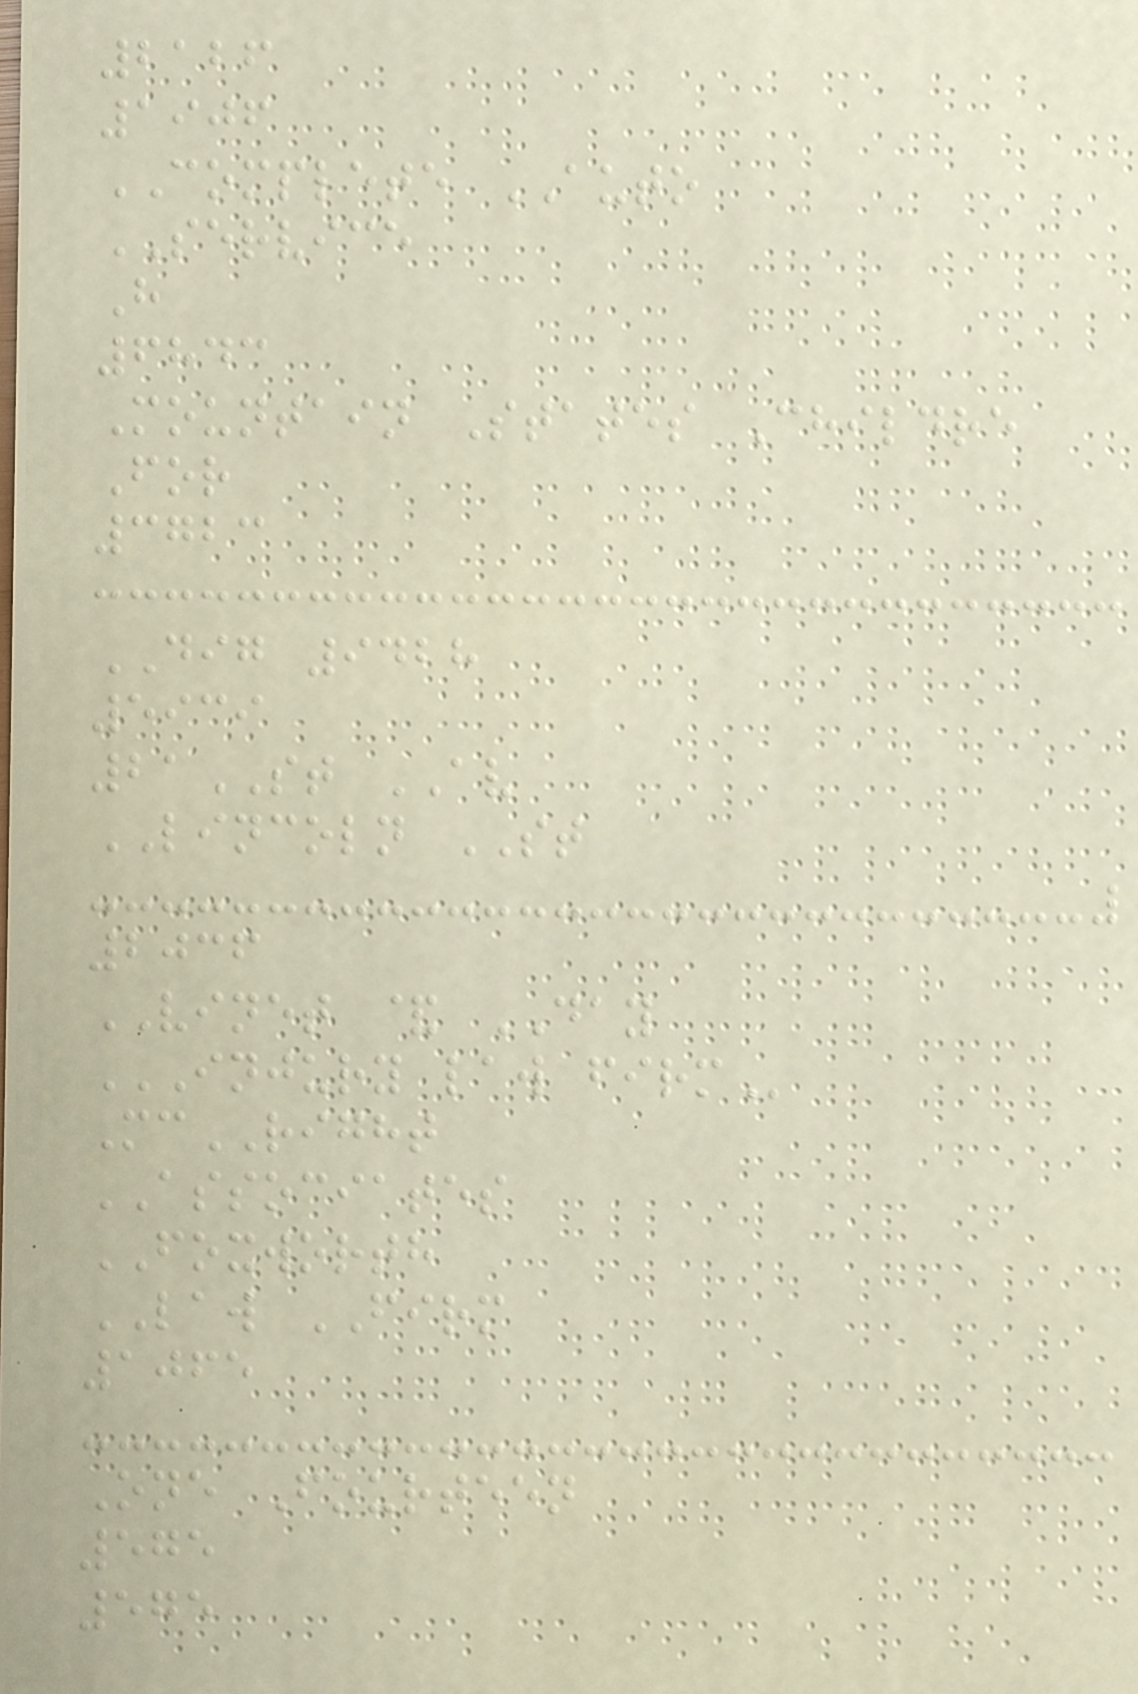2126
1906
COMPLETE AUTO
SERVICE
H
6843
Mountain States Childre
For
3723
DIG 9428
5939
21ST AV
LINCOLN ST
2036
VINET & DAY
INJURY LAW FIRM
McRIGHT
ASSOCIATES
FOXWORTH
LAW FIRM
1065
One Fourteen
575
575
